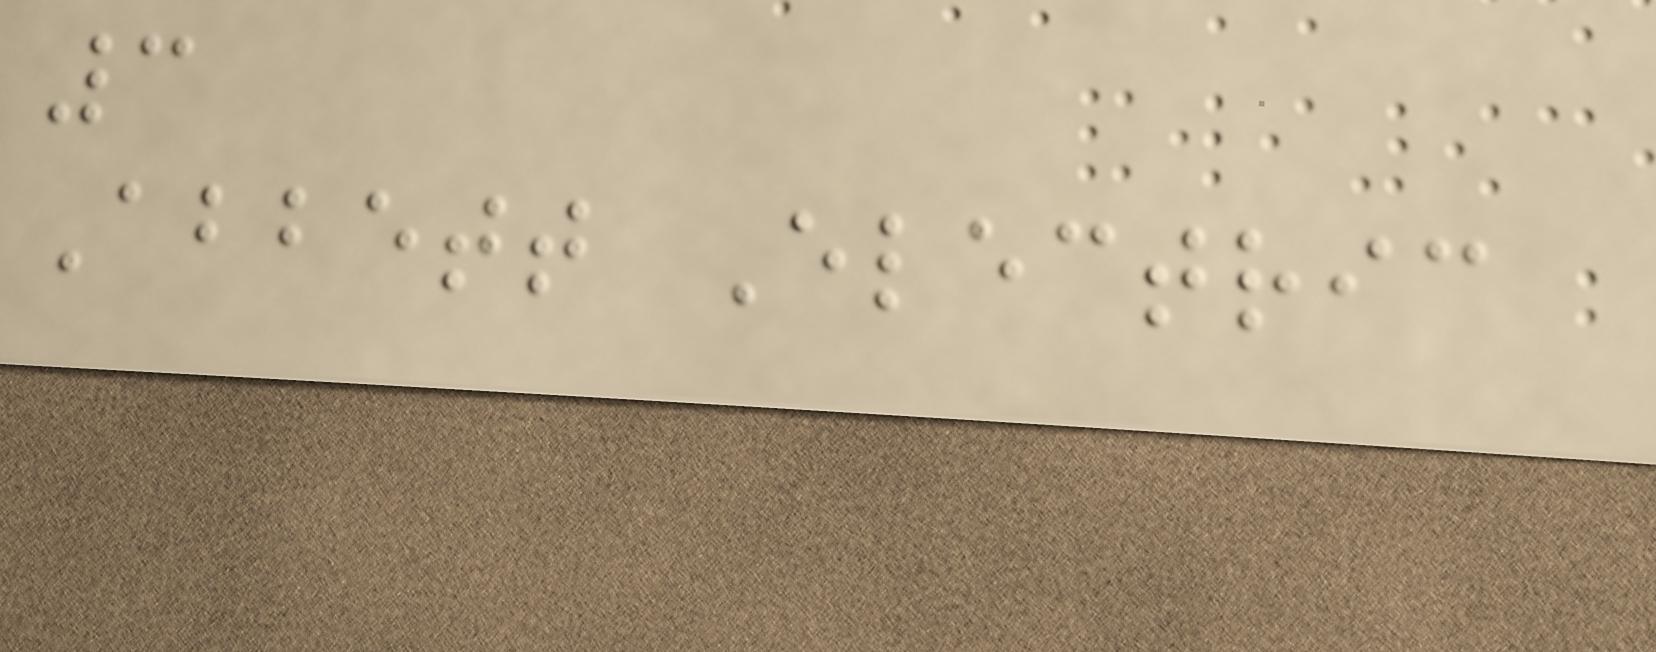3
Abbett Electric
